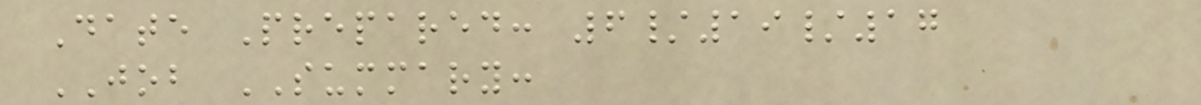Date Prepared: 6/19/17
JOB SUMMARY:
